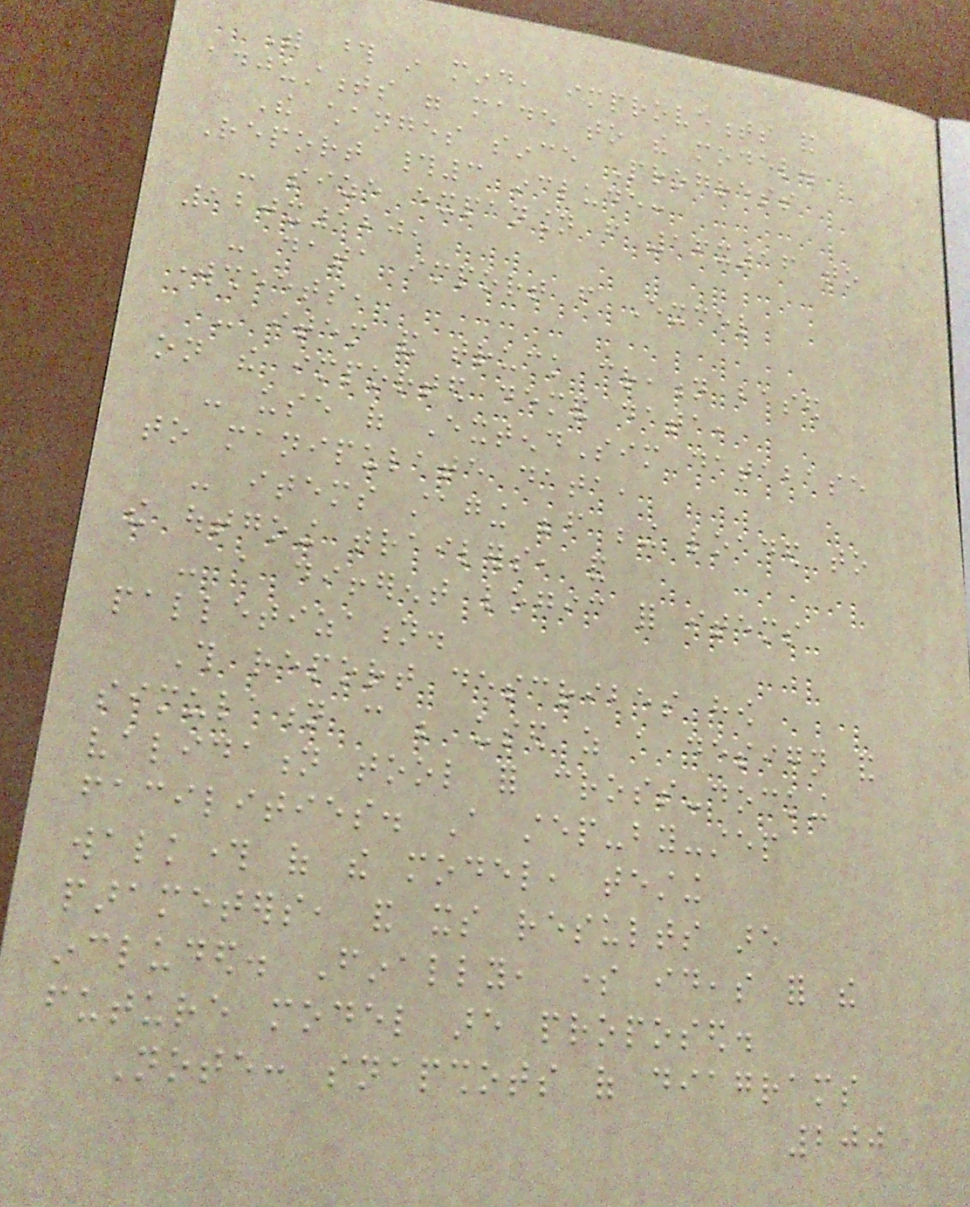With those in mind, improvements and
adjustments were made to the model.
The changes since Progress
Report #3 include:
- size expansion from 16x16 to
120x120,
- data import from Excel
worksheets,
- item and truck creation based
on the imported demand data,
- use of ExtendSim database
to manipulate data,
- items staging before being loaded to
the outgoing trailers, and
- a different logic for items
palletization.
This report describes how
simulation can be used as a design and
validation tool for cross-docking
facilities. A step-by-step
walkthrough of the model, testing
parameters, and its results are
included. Finally, some ideas for the
future model are proposed.
Note: snapshots of diagrams
200
